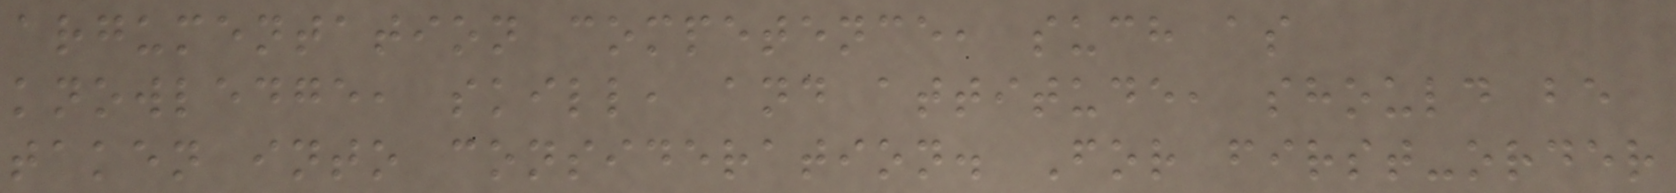argumentation competence, such as
knowledge, skill, and attitude, should be
taken into consideration. For first-order
